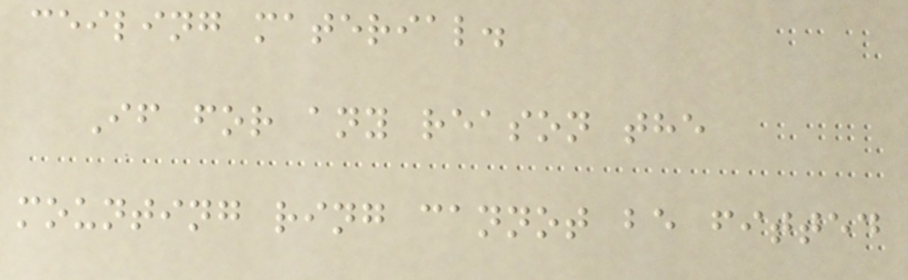ceiling material.
If for any reason the
mounting ring cannot be fitted
